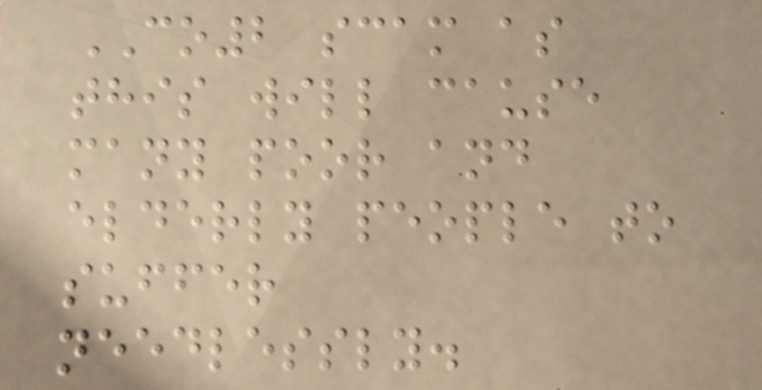CO2 scam as
this will cause
many poor and
elderly people to
suffer
needlessly.
